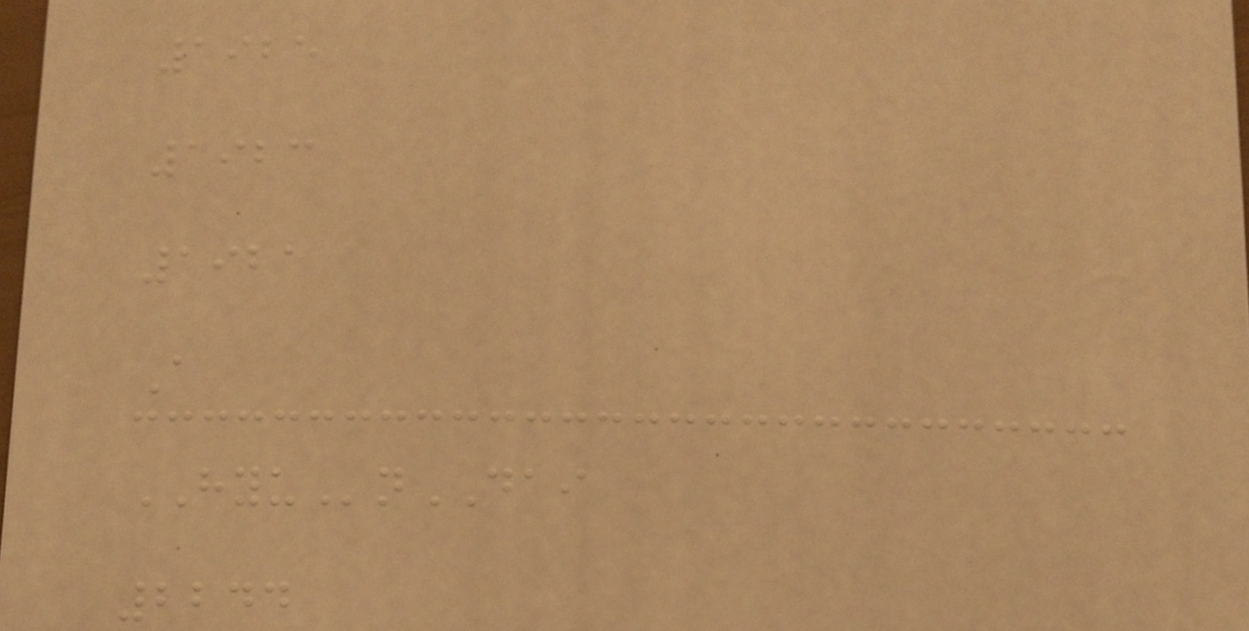1925
1923
1921
A
HYUnDAI
2244
